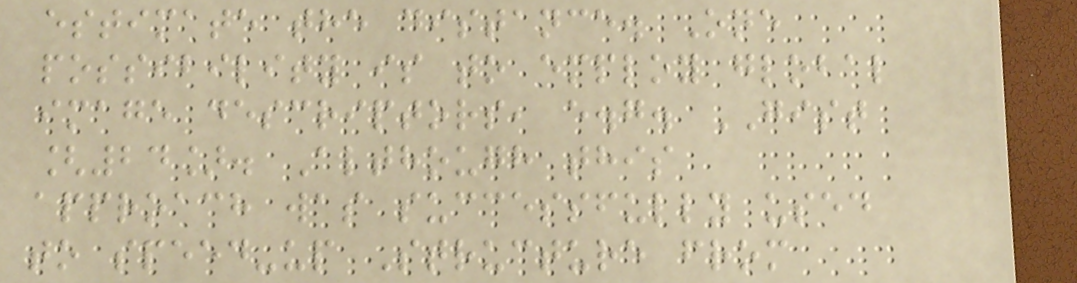estimate the distance. One
possibility is to employ global
image descriptors, e.g. GIST
[24]. Although this
approach was successfully used
to speed-up Structure from
